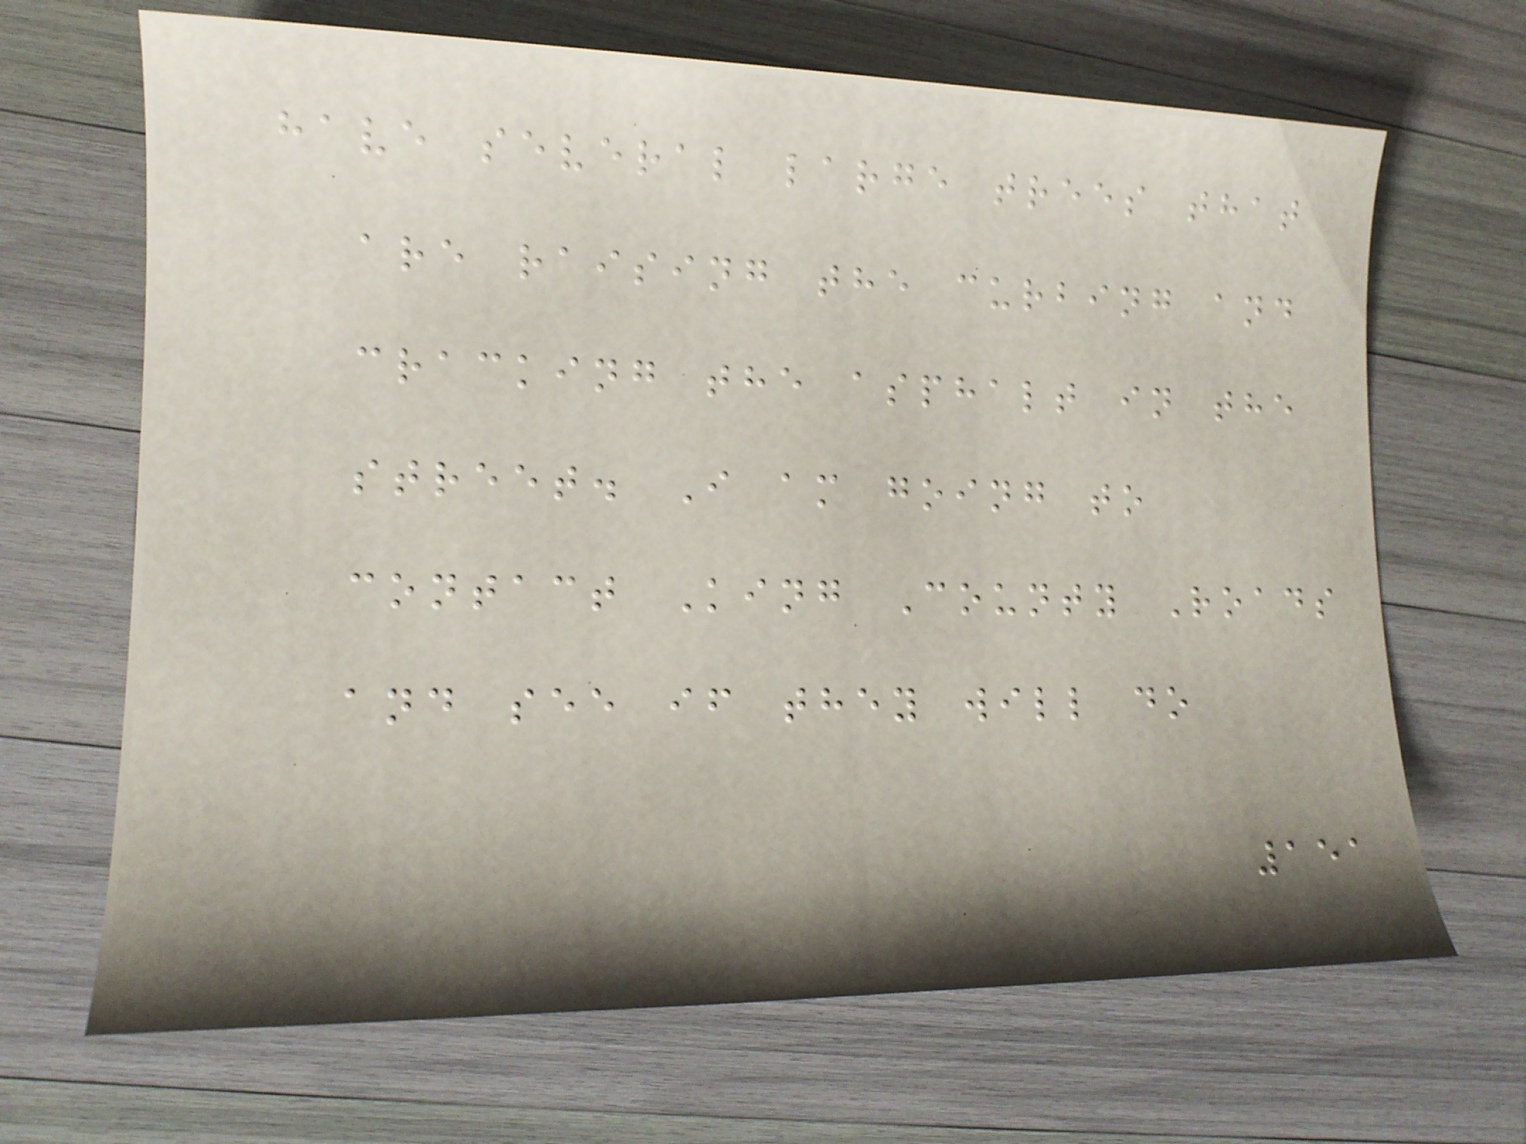have several large trees that
are raising the curbing and
cracking the asphalt in the
street. I am going to
contact King County Roads
and see if they will do
151
